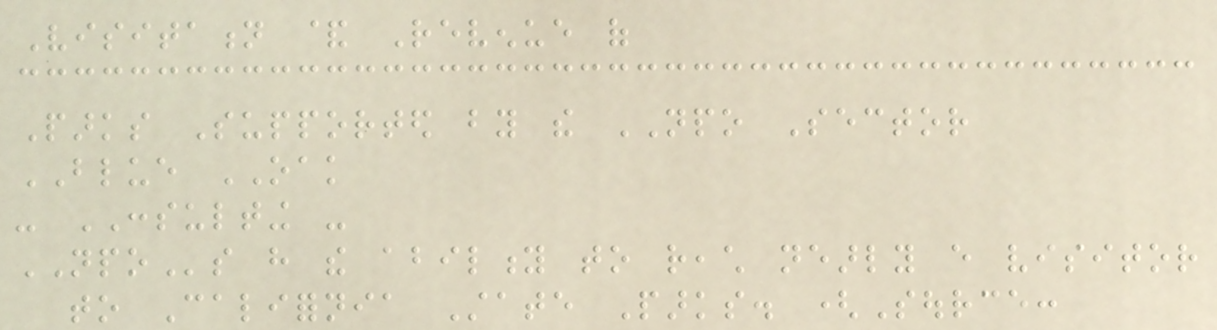Visitation & Revenue of
Parks Supported by the NPO Sector
BLUE OAK
- CONSULTING -
NPOs have the ability to reach nearly every visitor
to California State Parks. (Source:
